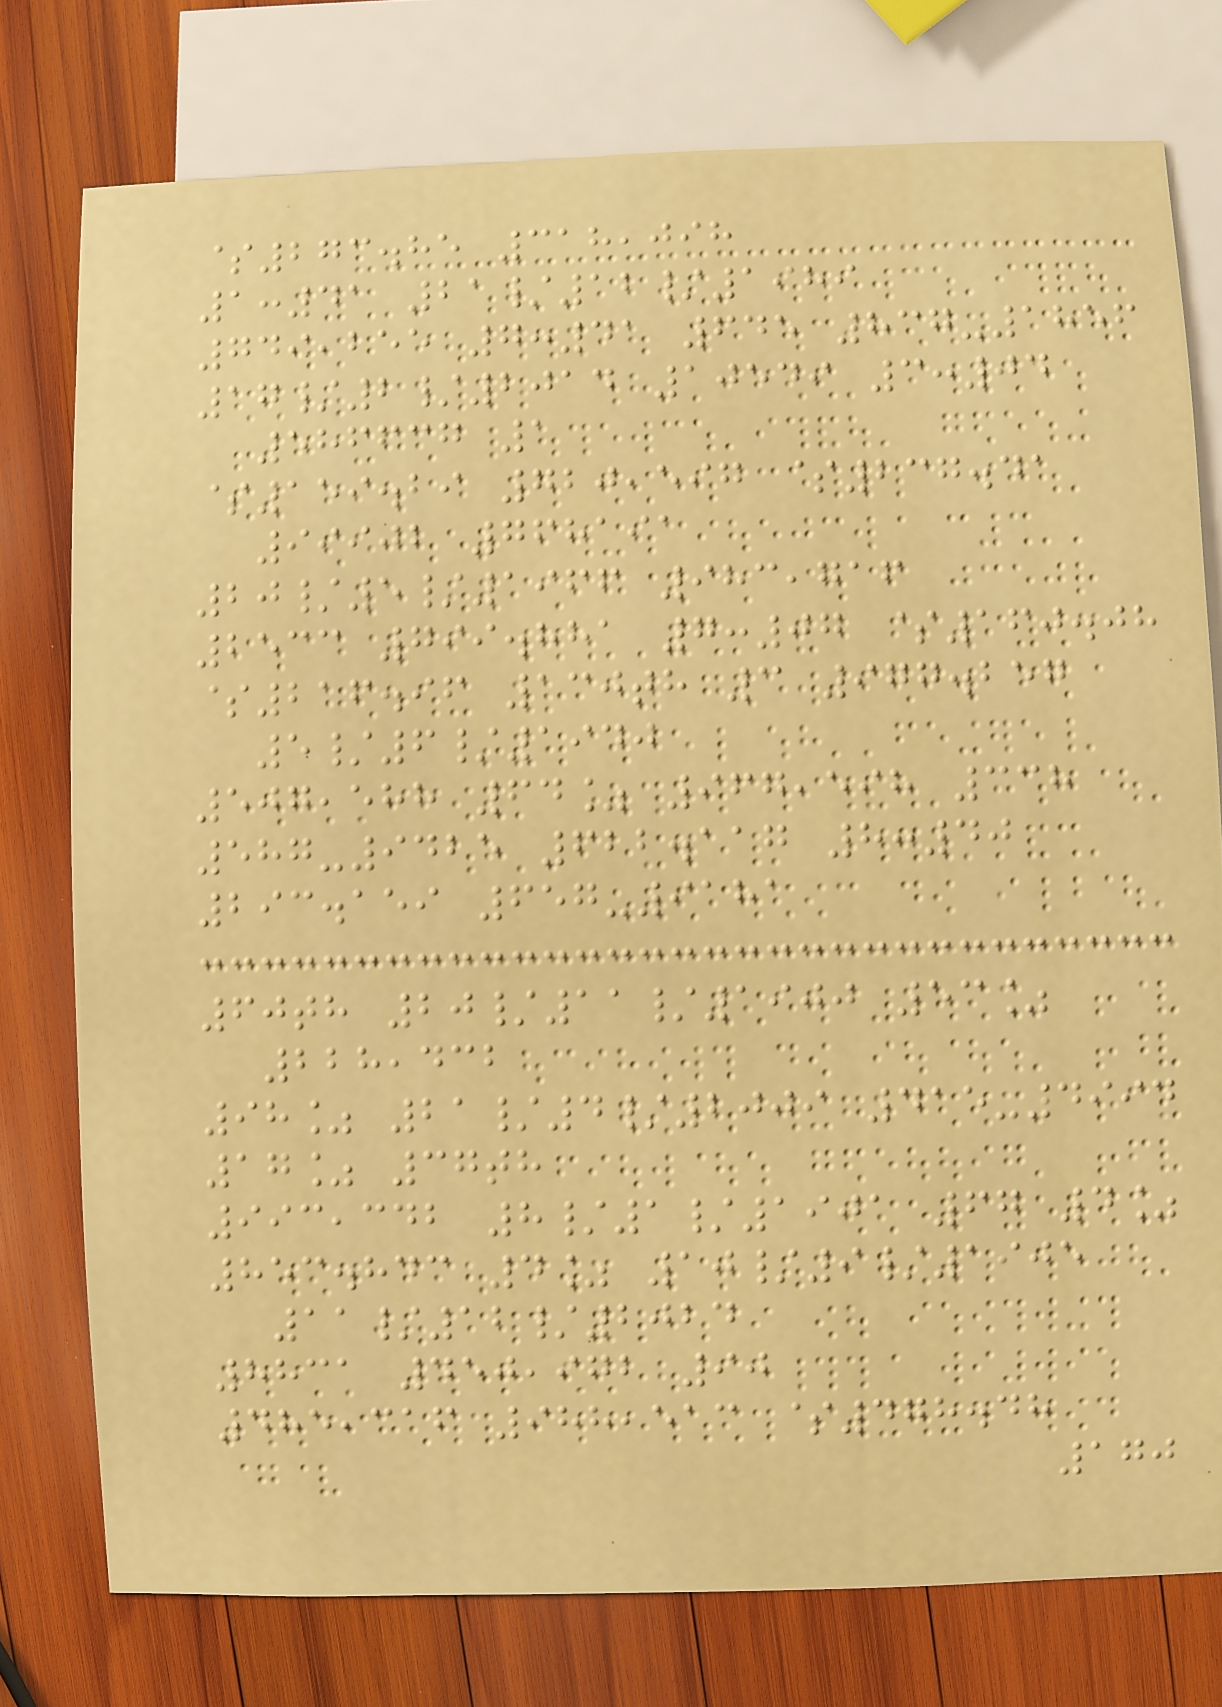$273.85 318,098
1:41 21/12/1989
749,255 7:41 645 837-1856
17/2/2014 10549 3:04
586637 1
$159.29 720,597 $237.41
99902 768191
20/5/1966 983,716
2533 799.881 7:07 $160.08
$216.96 130th 3 977.257
5/6/1940
507,588 64% 967,598 338
587-9425 622.117 8:40
293.159 657-9181
60th 20/11/1900 53%
228,432
98% 21/4/2009 415-4994
17% 37th
993,342 8/1/1901 67 4%
853.843 4% 10/9/1905
11/12/2024
8831 450,972 90
485,316 988,513 $478.48
170
